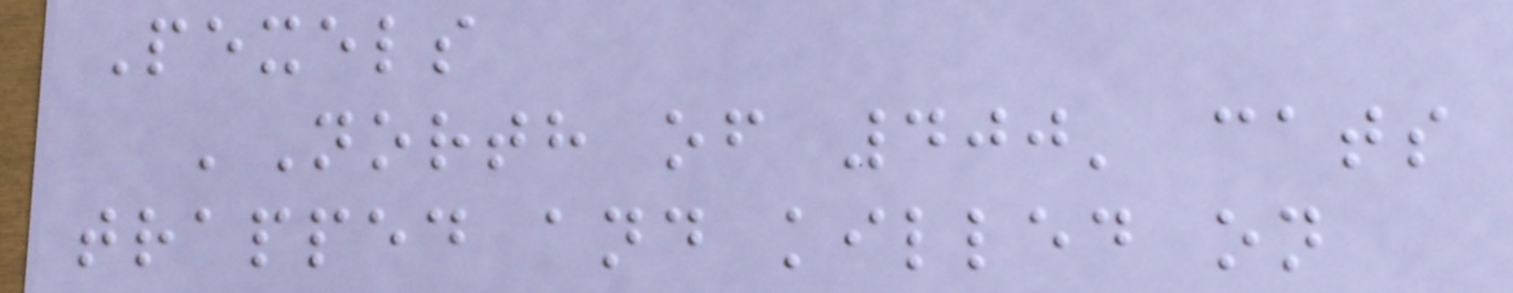Pexels
'North of 400' cats
trapped and killed on
